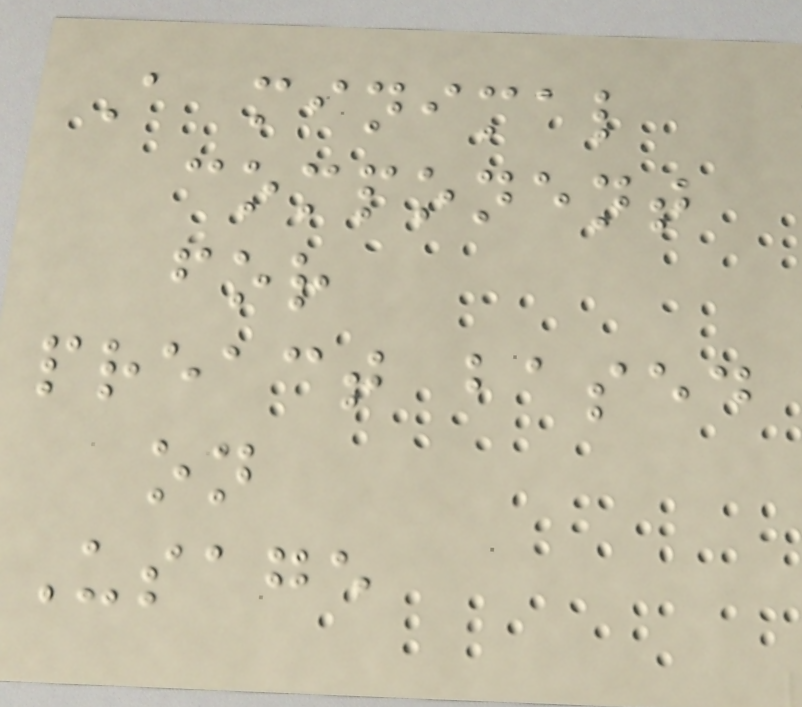A minimal
component
for
preact based
on
Usage
